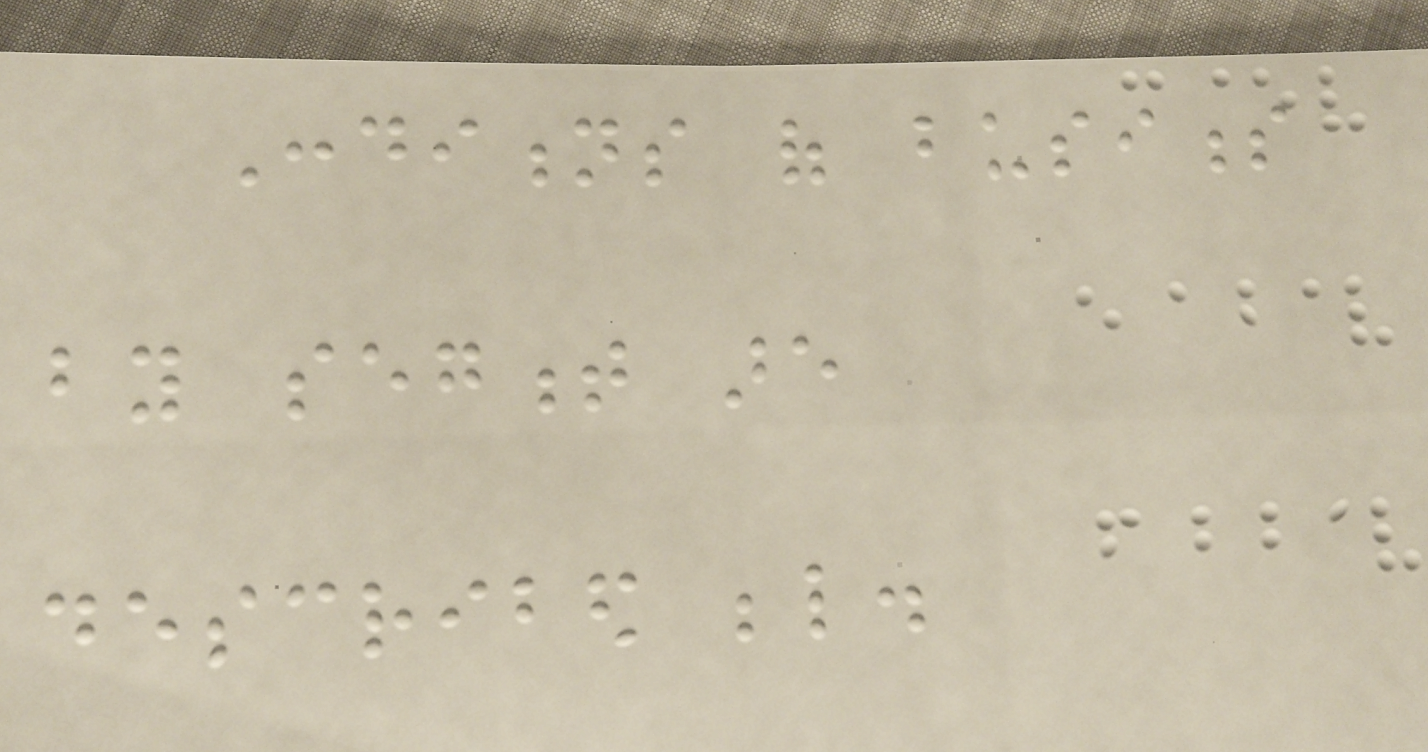Conditions of business
by segment are
described below.
